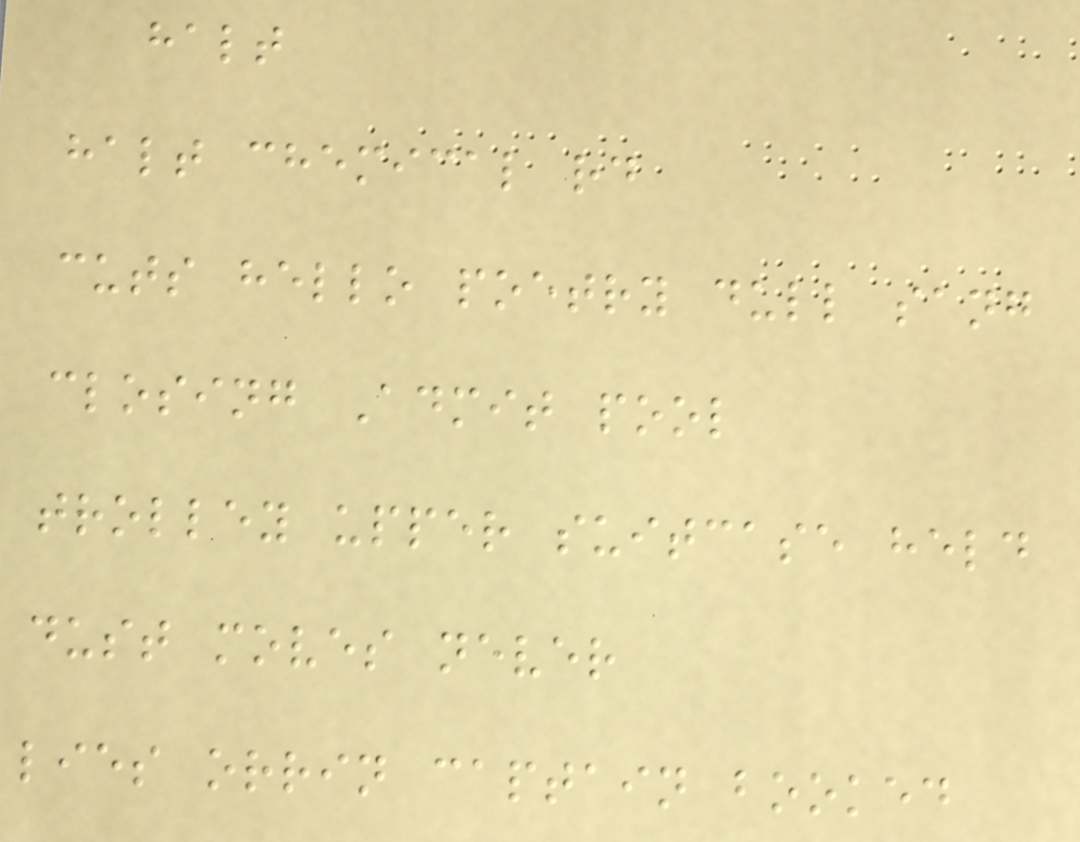halt
halt chemical rd
cuts hello poetry dull sang
closing Admit pool
trolley upper suitcase held
dust moves never
lies orrin captain booked
